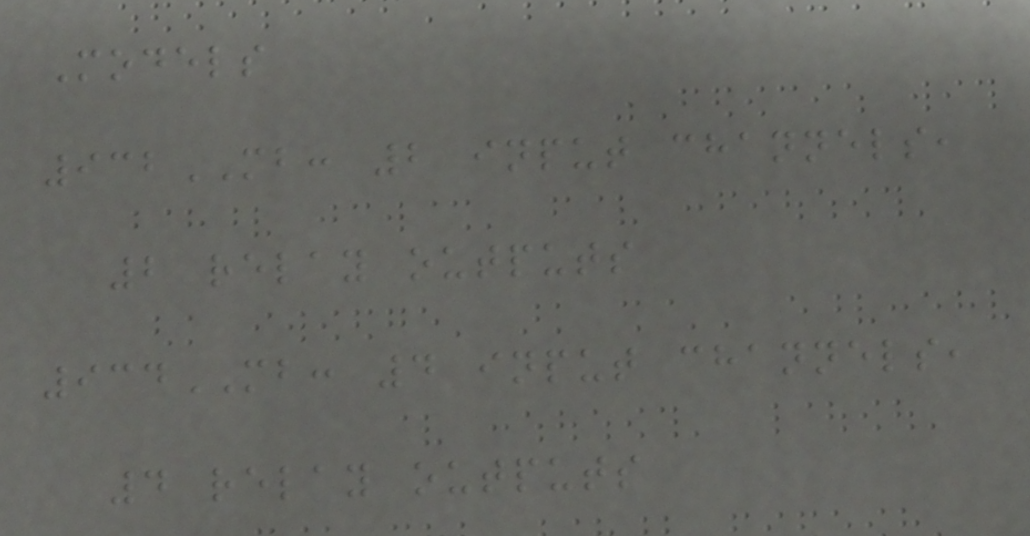Models
932MB: 2 input channels,
2 relay outputs
934MB: 4 input channels,
4 relay outputs
